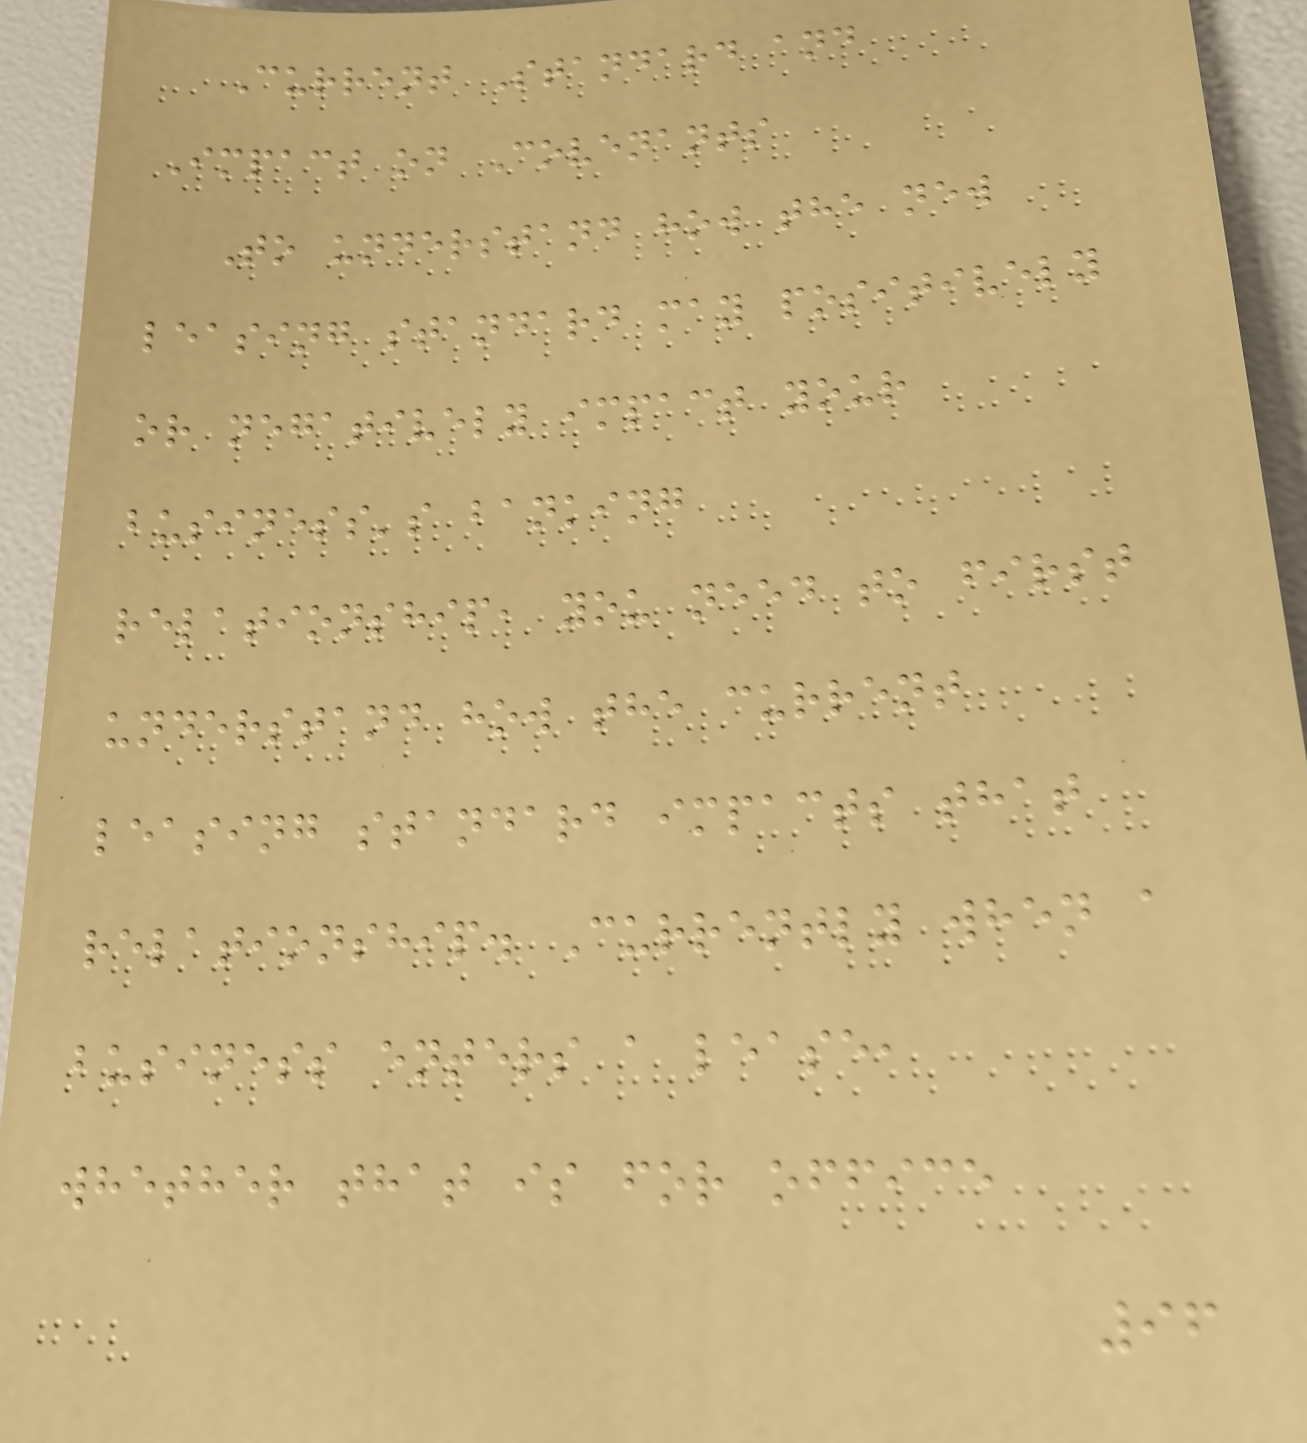Current Standard and
Impact on Covenants
To understand how the new
leasing standard may positively
or negatively impact your
business's banking
relationship, you need to first
understand how the current
leasing standard impacts that
relationship. Currently when a
business enters a lease,
whether that is for office
96
